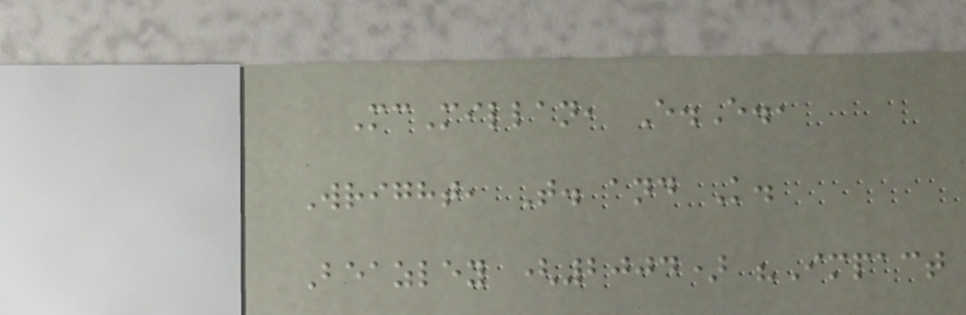McMillan, E.E.,
Wright, T. and K.
Beazley (2004) "Impact
